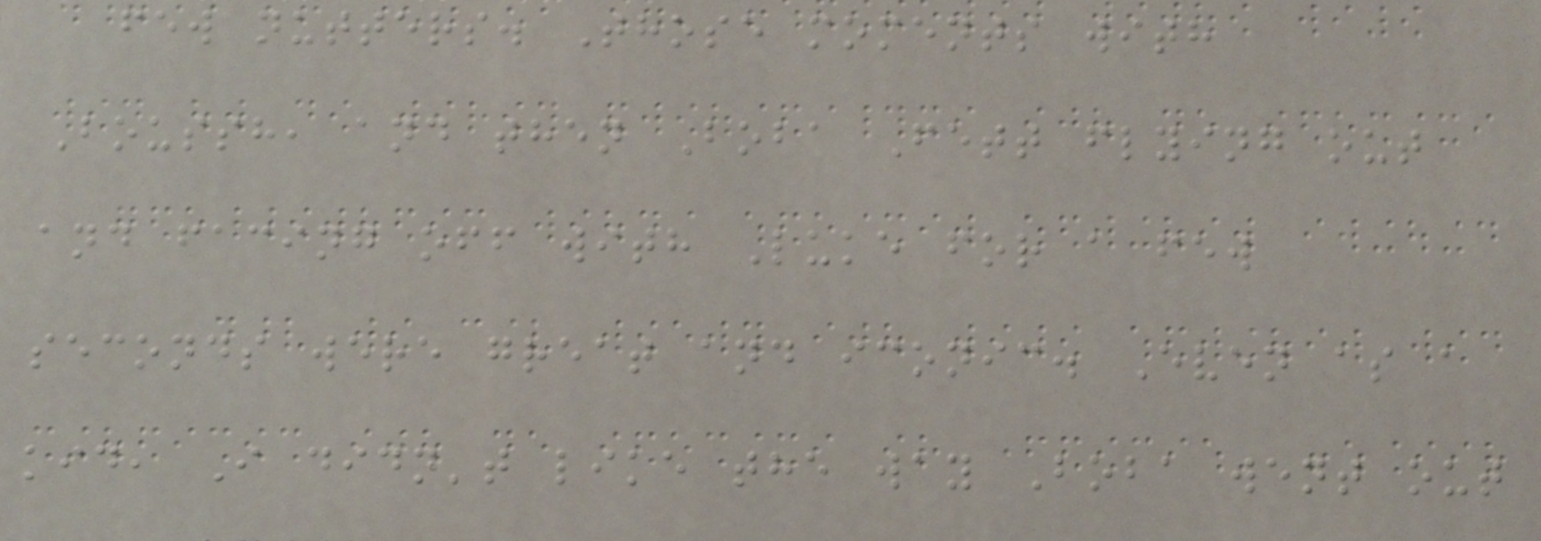few nutters. Those moments with
Boussh, and then Boba Fett flying out
and facing off with Luke for a few
seconds were great and iconic. Even as a
kid, I didn't like the way Boba went out
